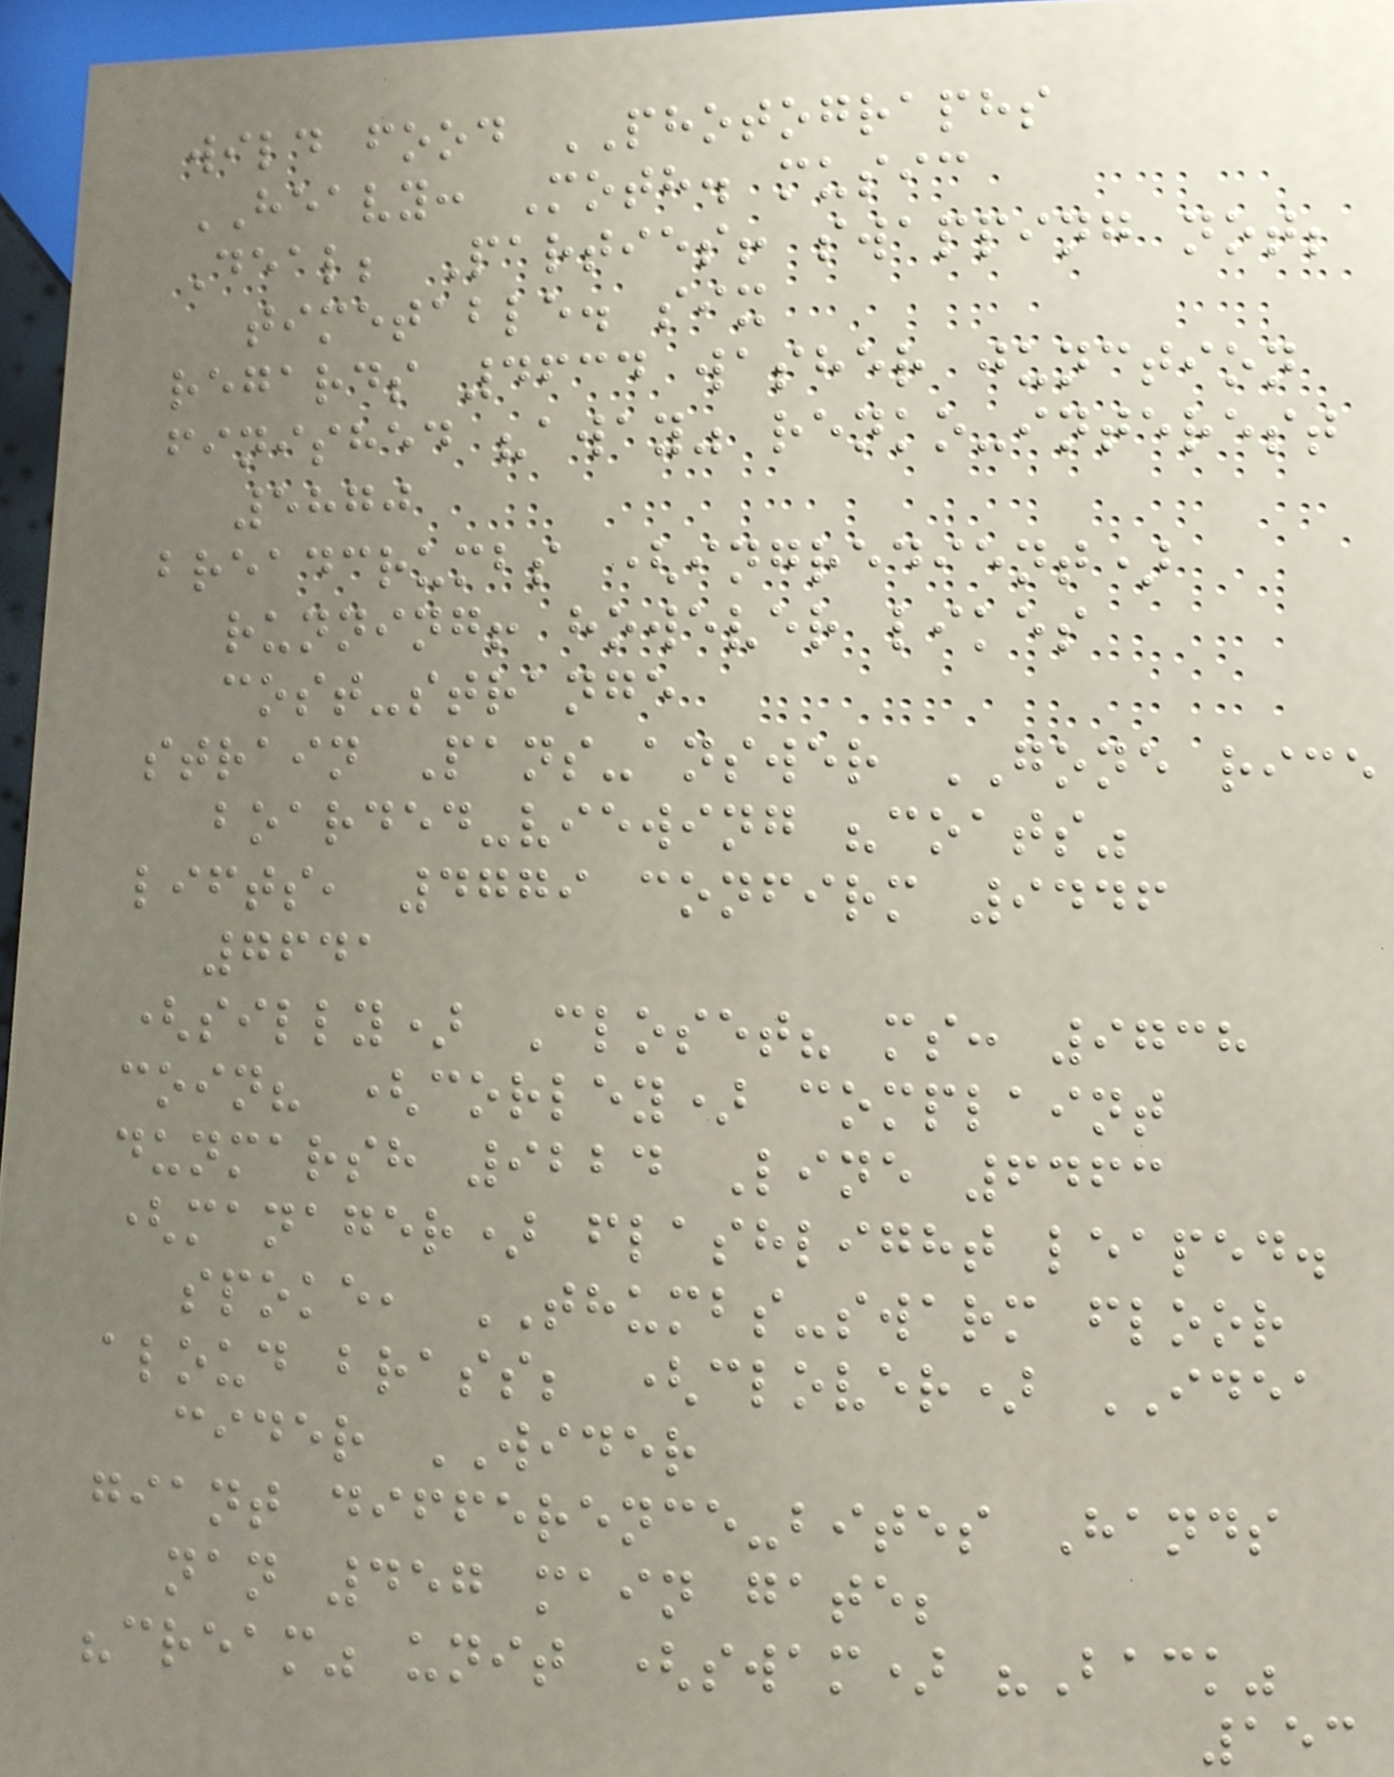wild food PHOTOGRAPHS
HEAVY: Moth. music
Deal; Parties! swapping not;
timetable. six
regards 4634 washer junction
finished "away" renko-interest
5870
breadcrumbs (ingredient)
running! however likes
cost-strange
strain Pans-answer GONE rice
boarded-viewing "coats"
lifts, 4779 confirm 9446
7641
(silly) Closet? ms: 9738
coin? (corley) complaint
dunmarsh 9224 Line 6463
(manager) flashlight leaped.
spoke, THUMBS-swarm floor
aloud brass; (clover) IDEA
cider WIDER
giant difference-bites Hands
nan 457 main gate;
"cream" unit (swam) "Back"
153
